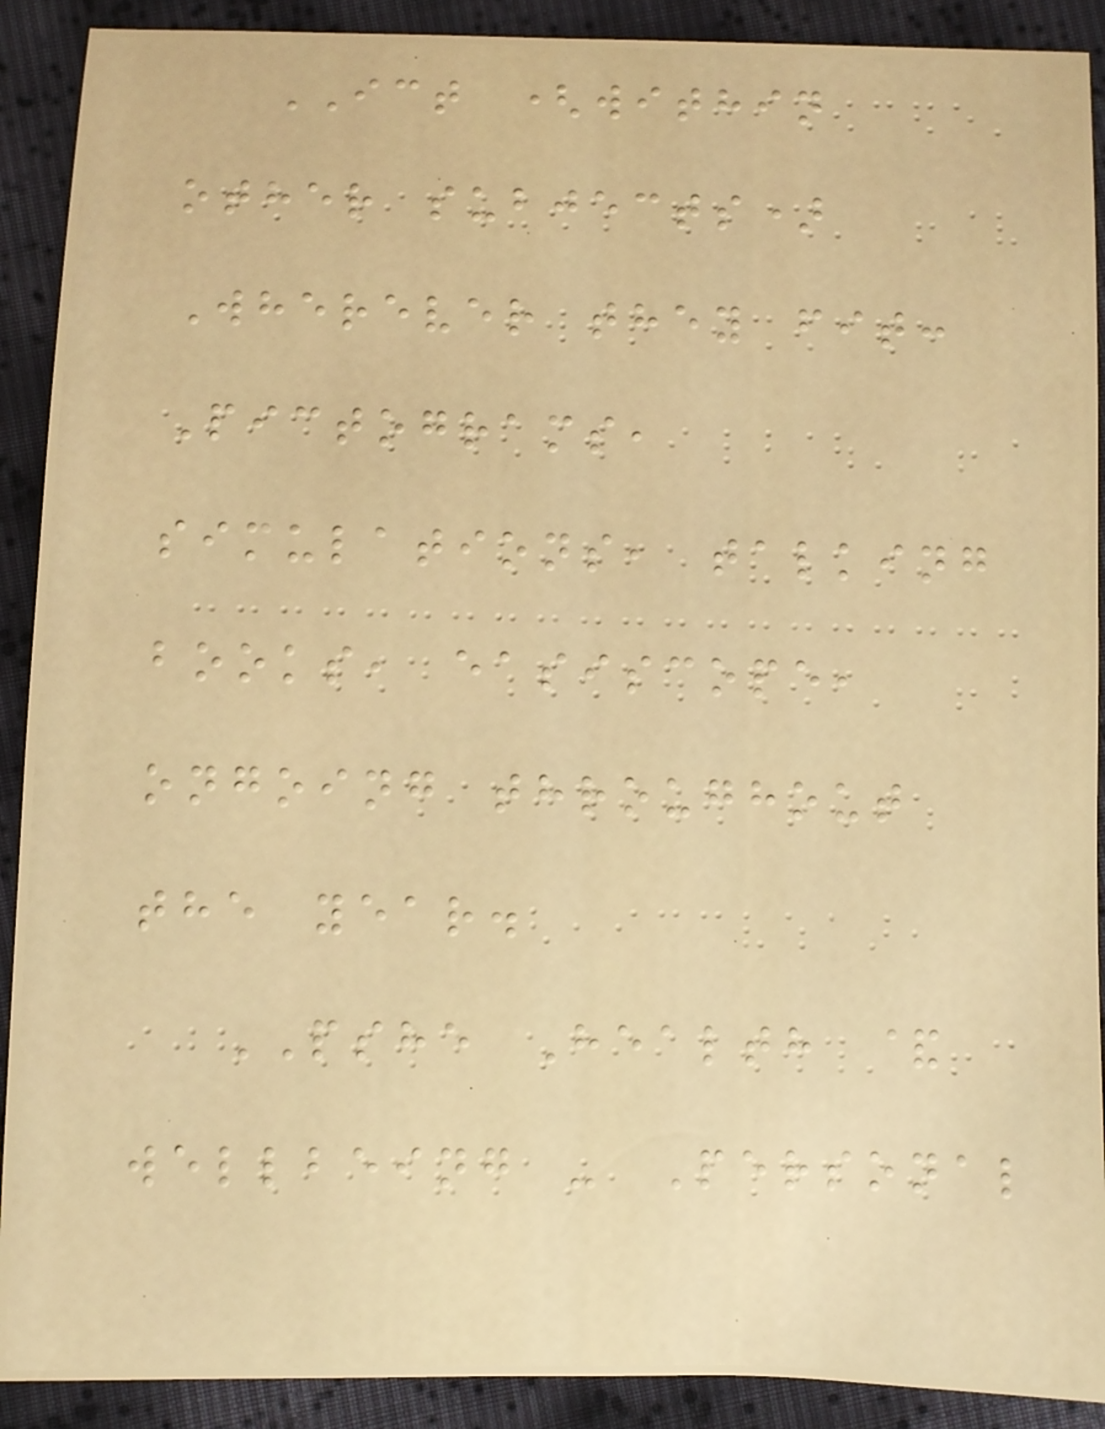ICT (within
other subjects)
Wherever they fit:
Pictograms,
simulations, talking
books, easiscope,
ongoing throughout
the year.
PSHE Health &
wellbeing - Personal
